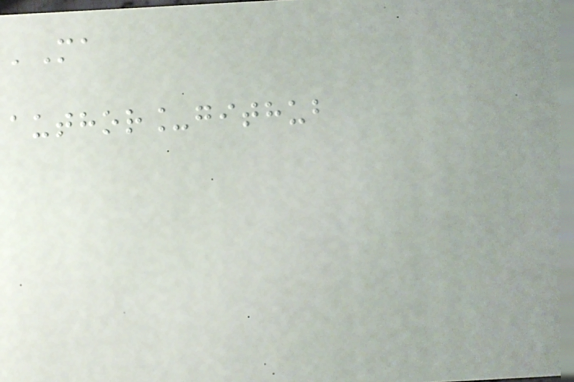'Ma
author_github
